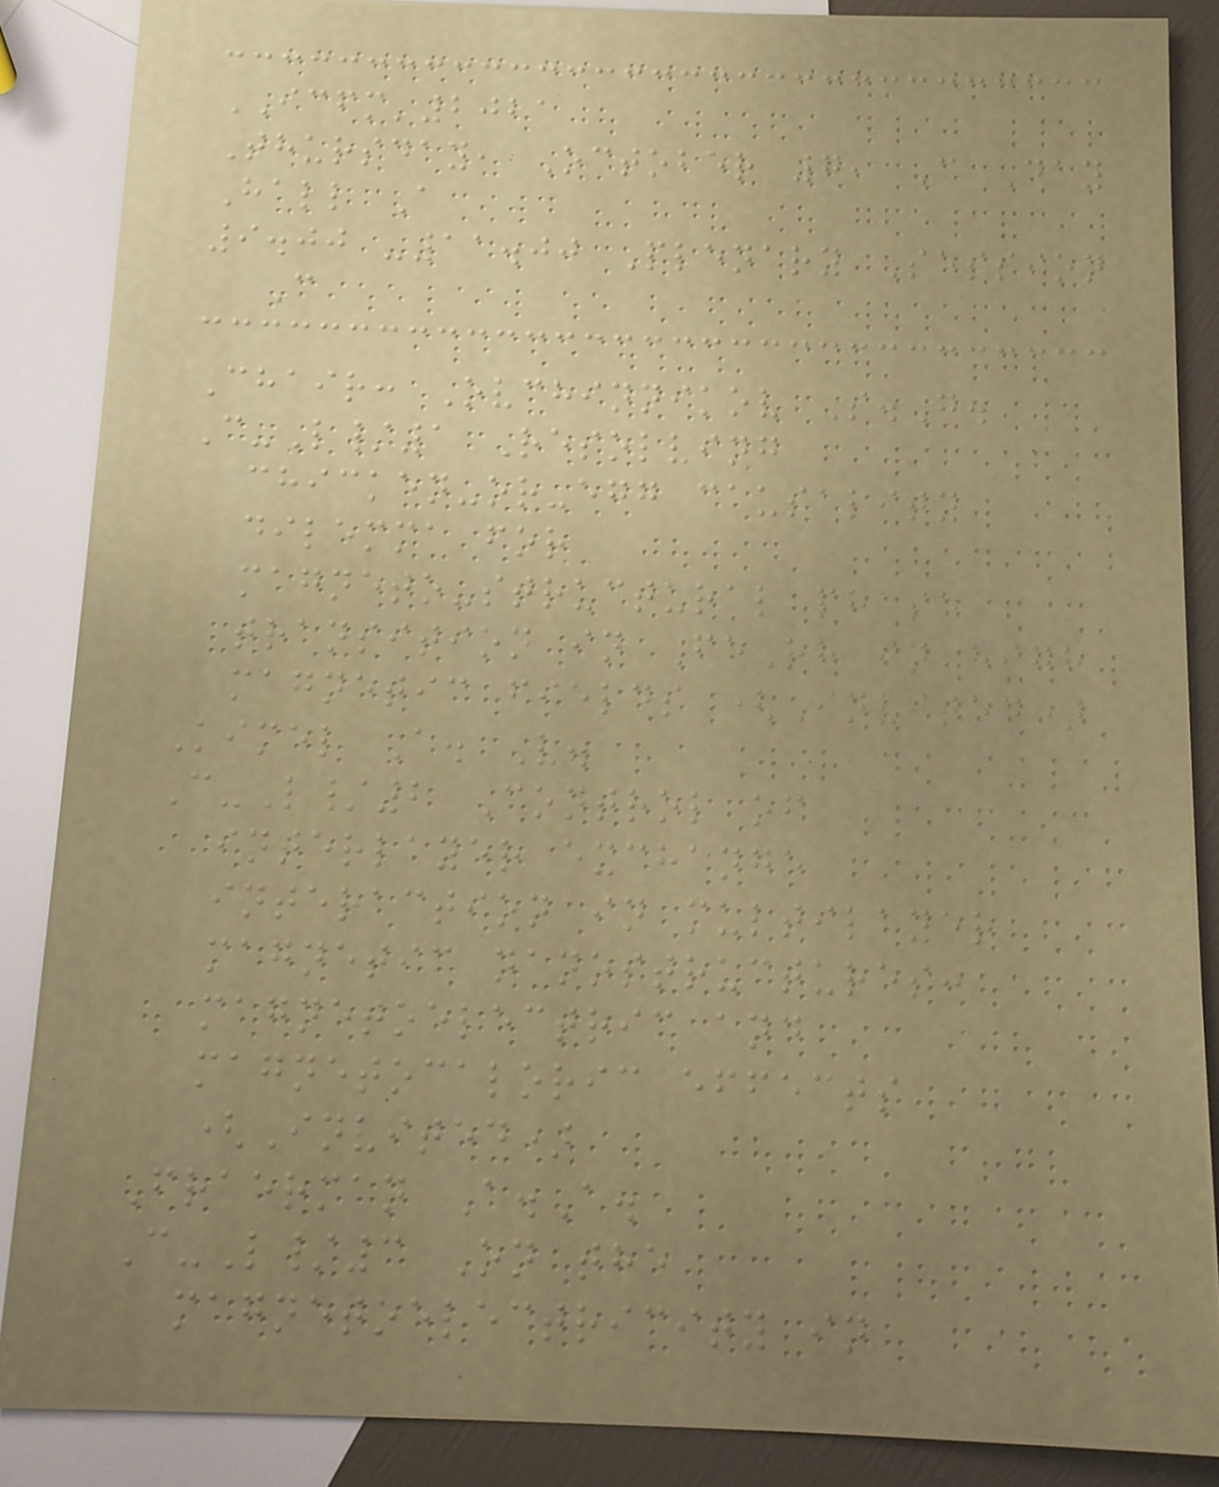ICFM'2021
Thursday, October 7, C Day
Hall A
9.00 -11.00 Plenary Session
C
Chair: Ovchinnikov S.G.
C-L/1 Resolving
chicken-or-egg causality
dilemma for
magneto-structural phase
transition in FeRh in high
magnetic fields (Invited)
Kimel A. V.
C-L/2 Control of
interlayer exchange
interaction in multilayer
magnetic nanostructures:
magnetoelectric and
magnetocaloric effects
(Invited)
Fraerman A.A.
C-L/3 On the
magnetoelectricity in
